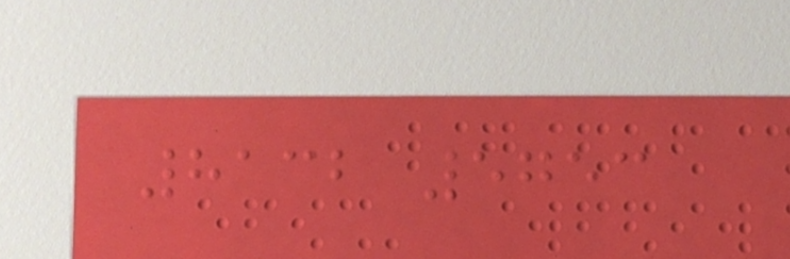8132 5753
